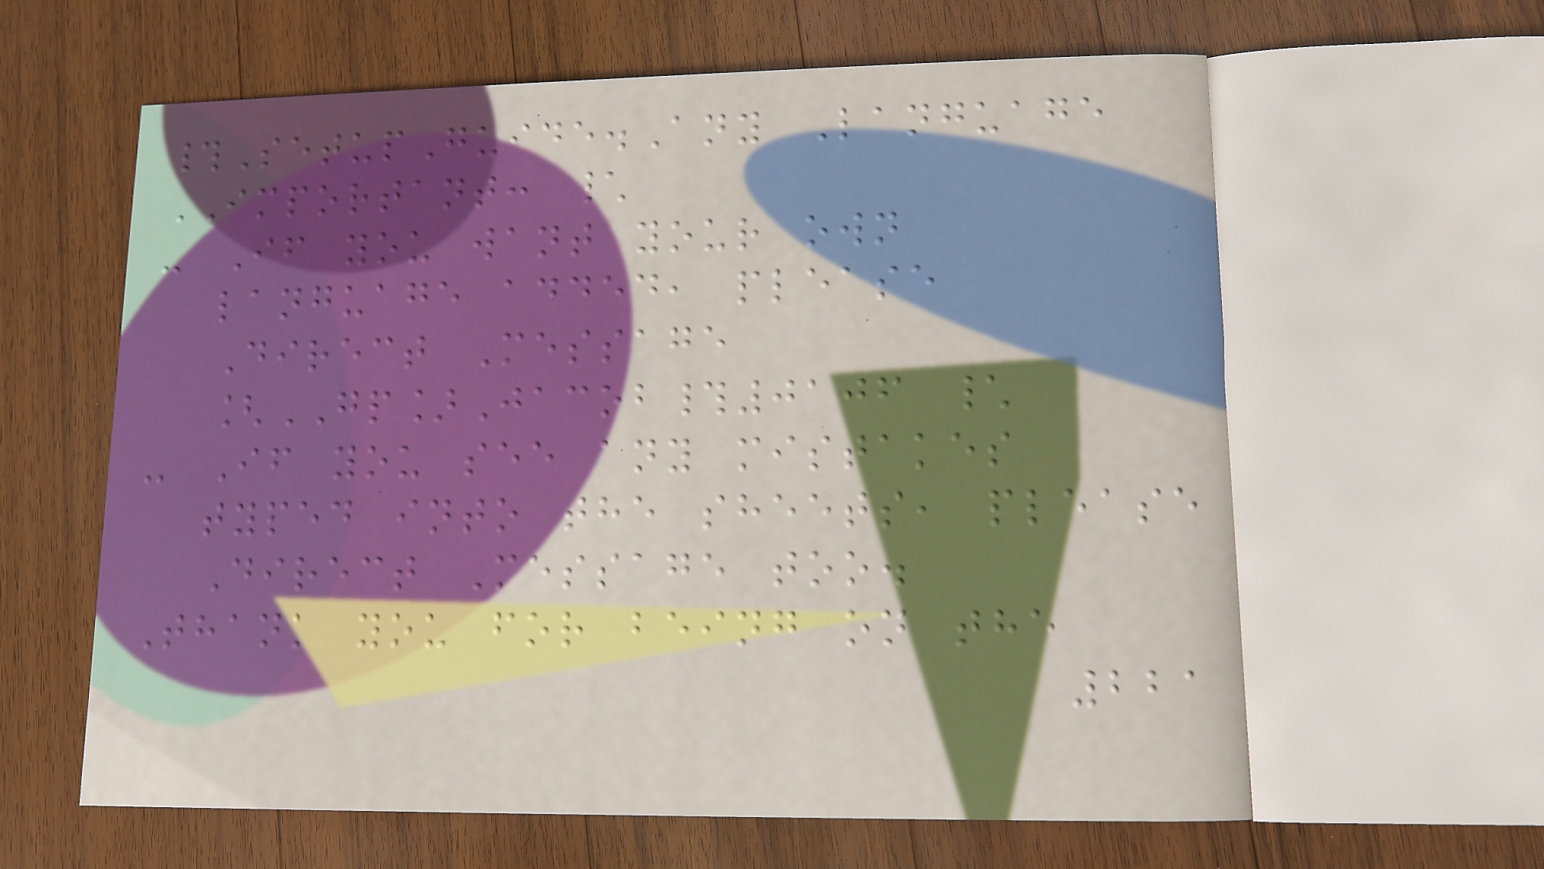#SetupGuide.Any Language
IMPORTANT: \
- If you want your own
language added, please
Direct Message
[GP]Jacob#0106 \
- If you see any mistakes
typed into the sheets, please
Direct Message too.
Thank you for being on the
221
